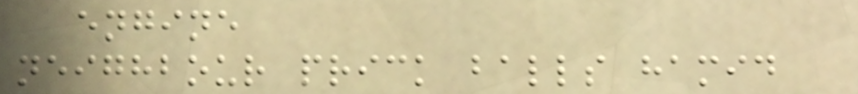engine
neighbour prick balls hamid
